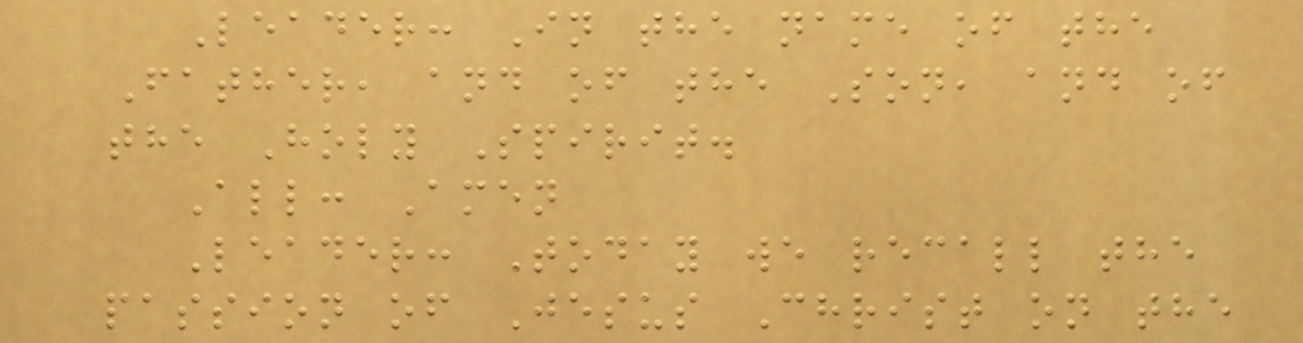Leader: In the name of the
Father, and of the Son, and of
the Holy Spirit.
All: Amen
Leader: Today we recall the
passion of Jesus Christ on the
